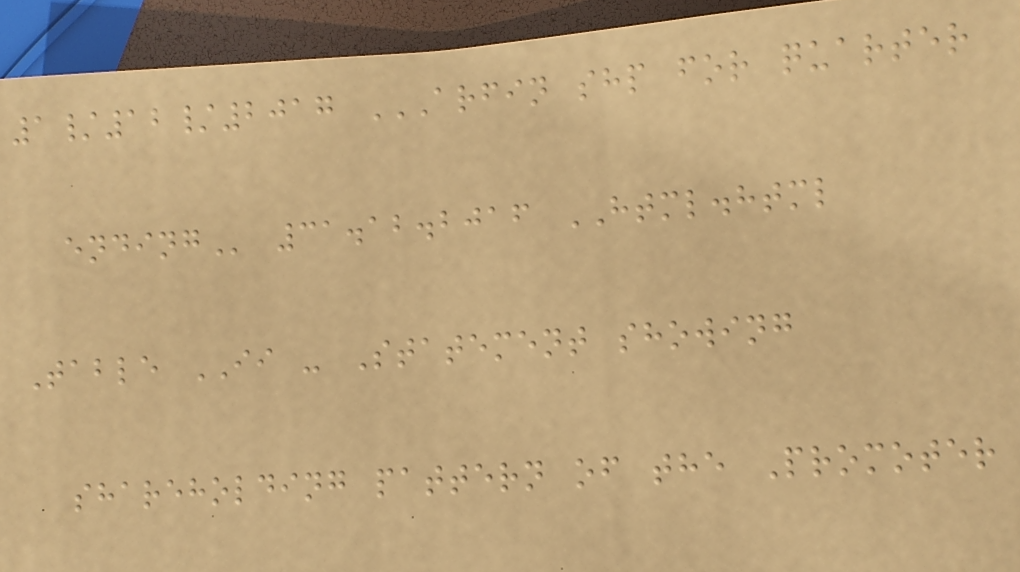1/12/2017 ARFIN SHP FOR QUARTER
ENDING 31.12.2016 HTML.html
Table II - Statement showing
shareholding pattern of the Promoter
